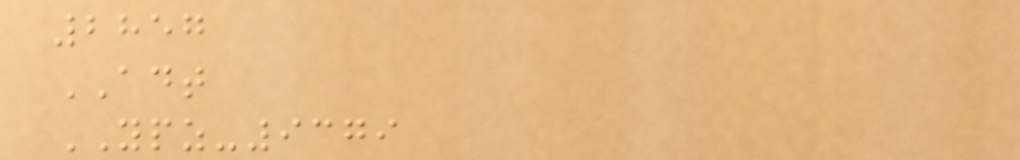2857
ADT
YPZ-9379
